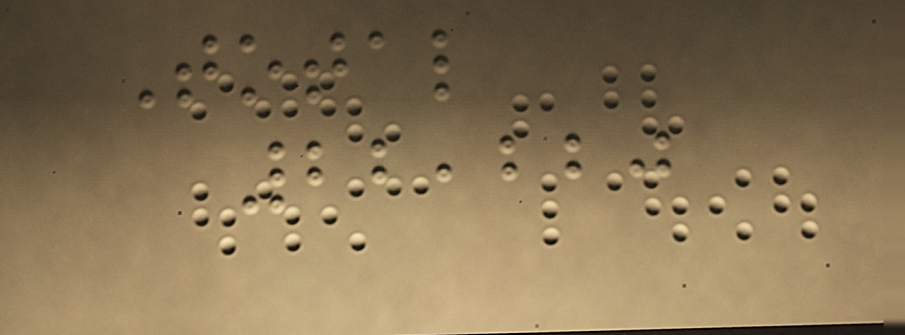Total
22,220
